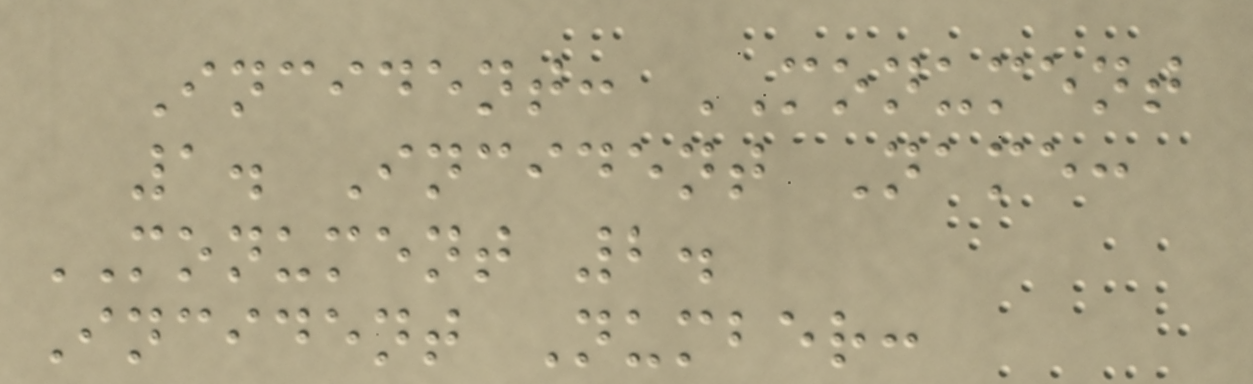Incident: MONUMENT
1. Incident Name:
MONUMENT 2.
Incident Number:
